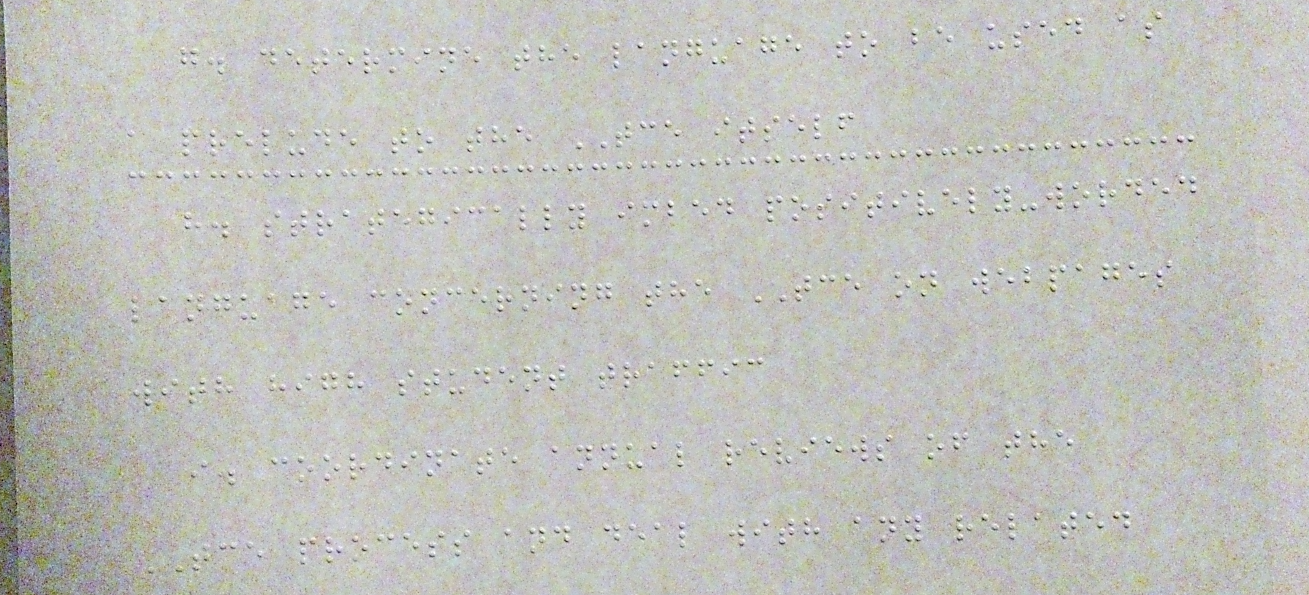g. determine the language to be used as
a prelude to the TCE itself
h. strategically imbed positively-worded
language concerning the TCE on webpages
with high student traffic
i. coordinate annual reviews of the
TCE process and deal with any related
